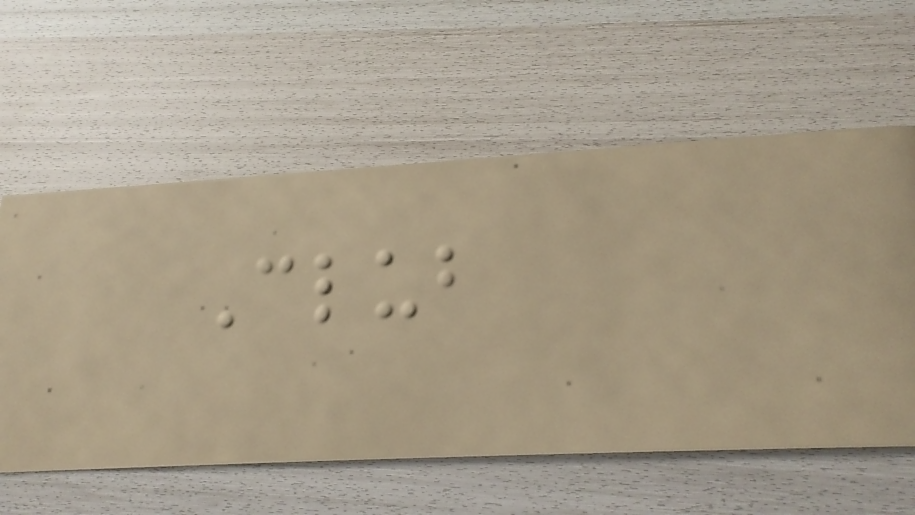Club
